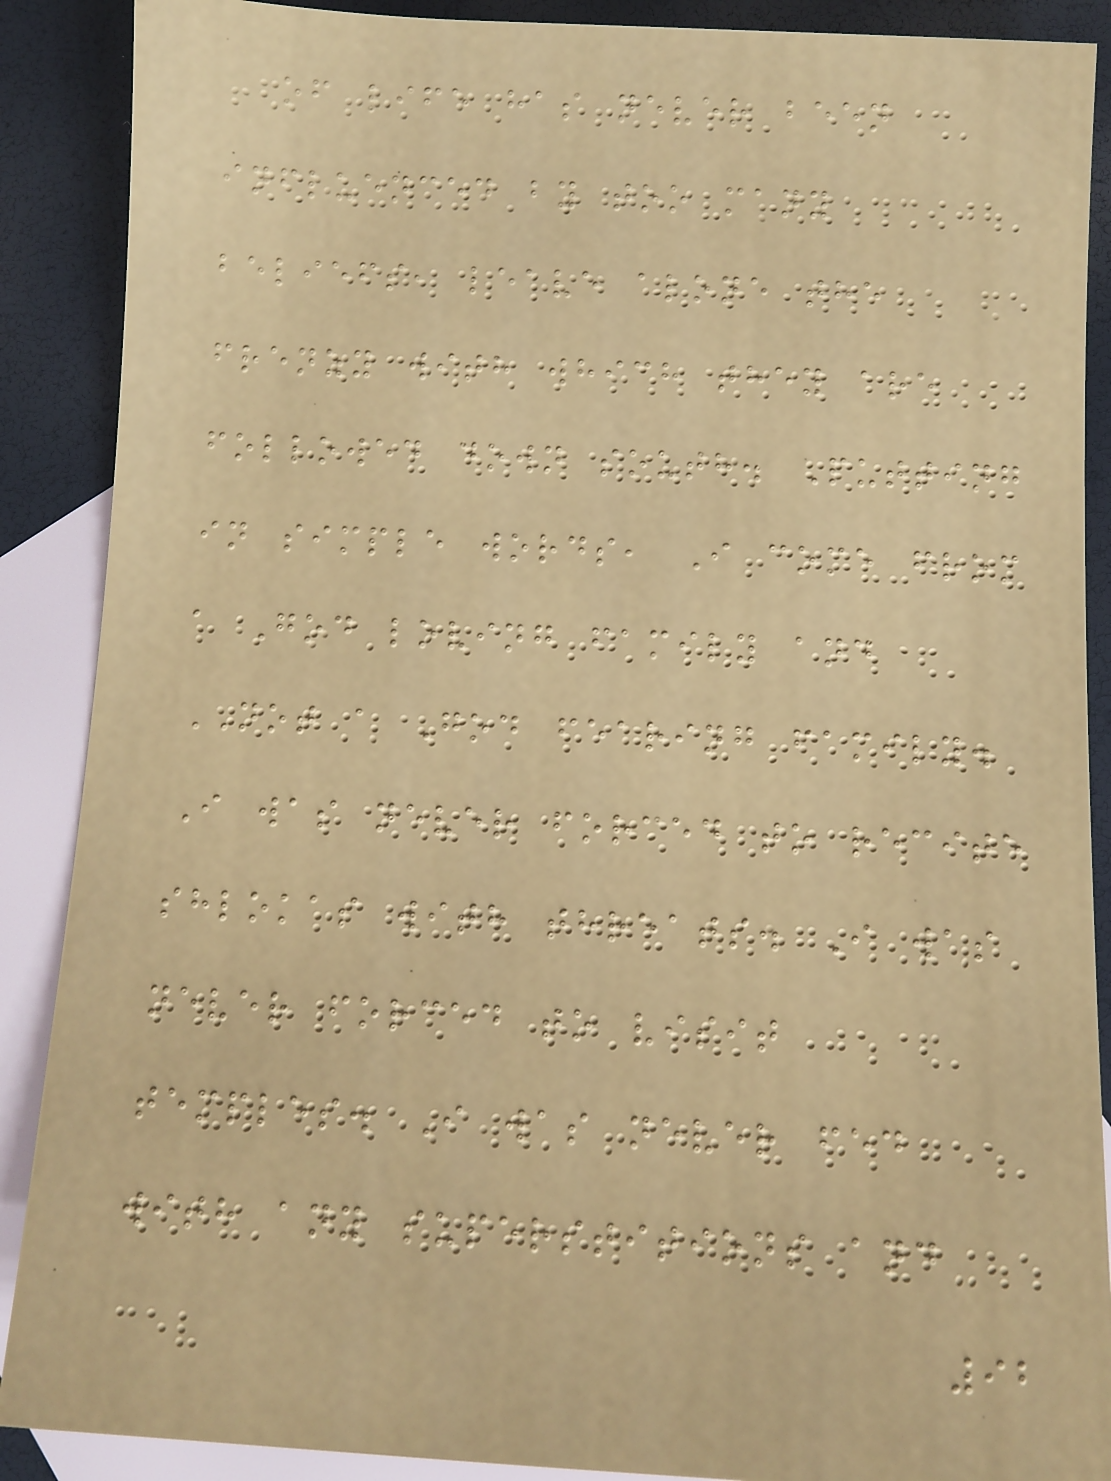of life has never been
influenced by too many
beliefs, leave alone the
frenzy with which they are
followed down south. Putting
in simple words, I come from
a God loving family and
NOT a God fearing family.
I was never forced to recite
shlokas with threats. I was
never forced to visit
temples. I was never fed
with any superstitions and
92
